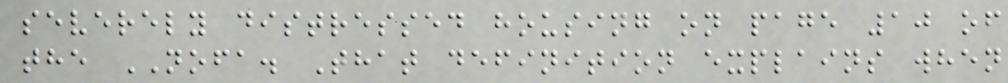severely distressed housing on page 10 of
the NOFA. That definition explains when
